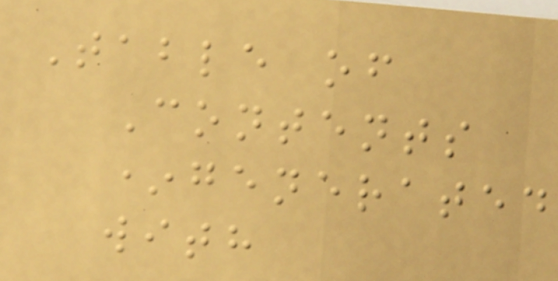Table of
Contents
*generated
with
